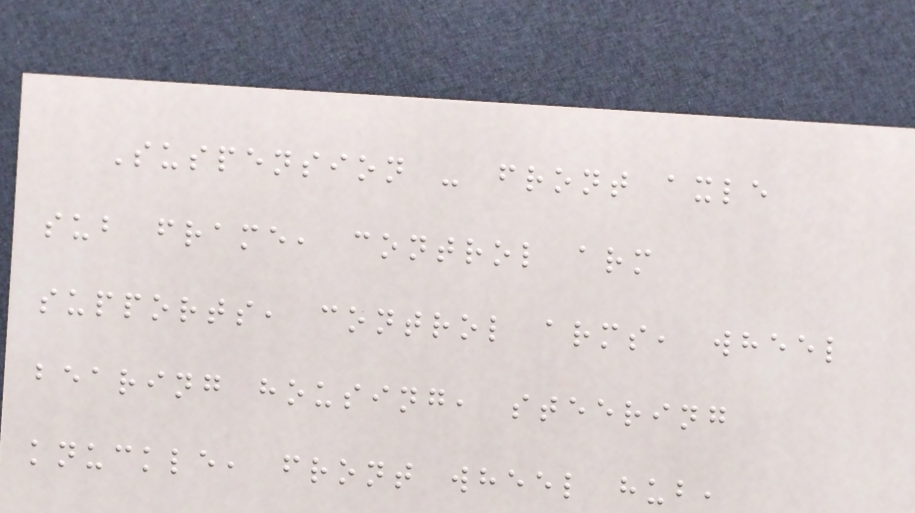Suspension - front axle
sub frame, control arm
supports, control arms, wheel
bearing housing, steering
knuckle, front wheel hub,
